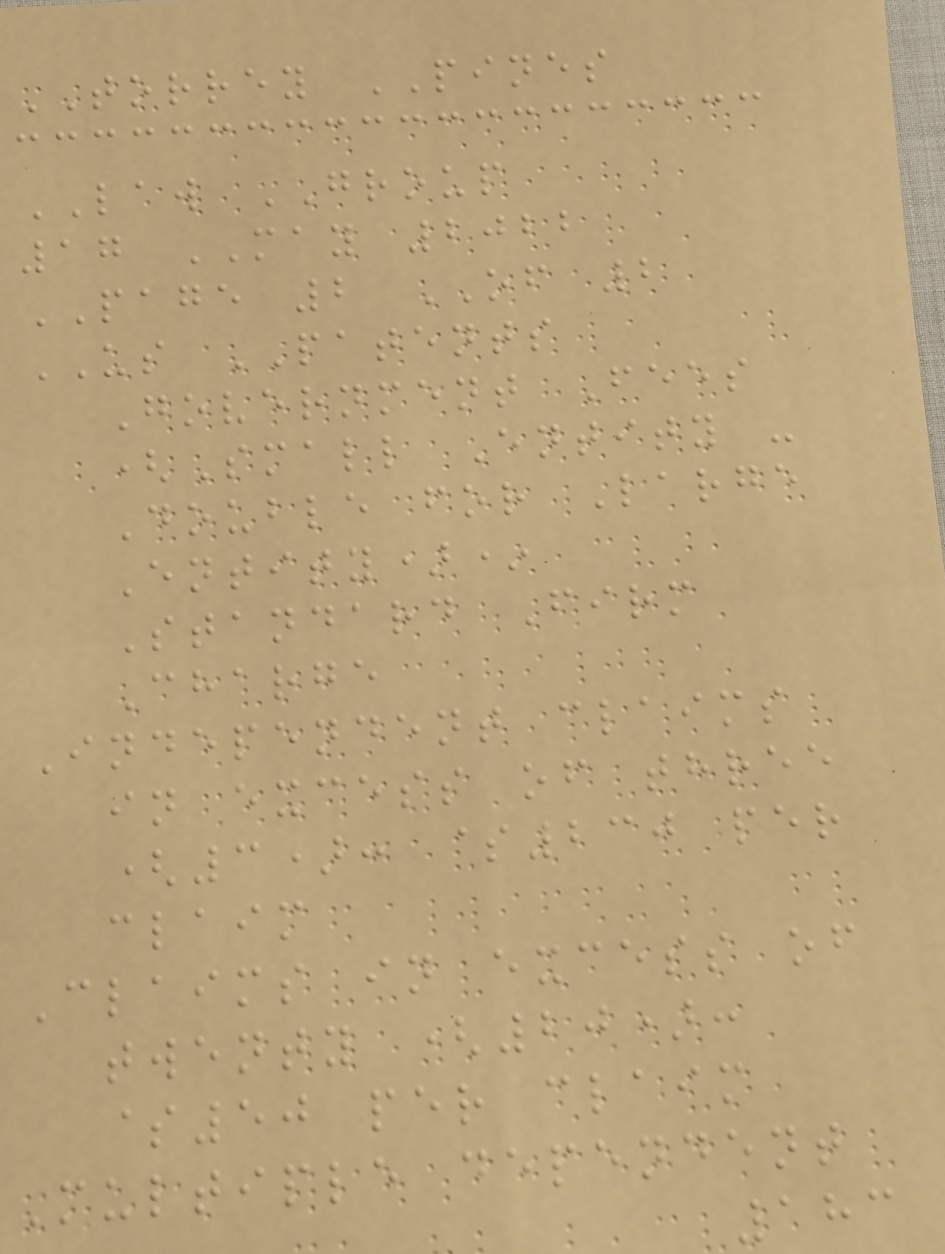TORREY PINES
LAW GROUP
17 MAY 2022
PAGE 2 OF 2
US PATENTS
Government Fees
(Small Entity -
Double for Large
Entity)*
Standard Firm
Charge
Independent claims
in excess of three
(3): $230 per
claim
Claims in excess of
twenty (20):
$50 per claim
Multiple dependent
183
